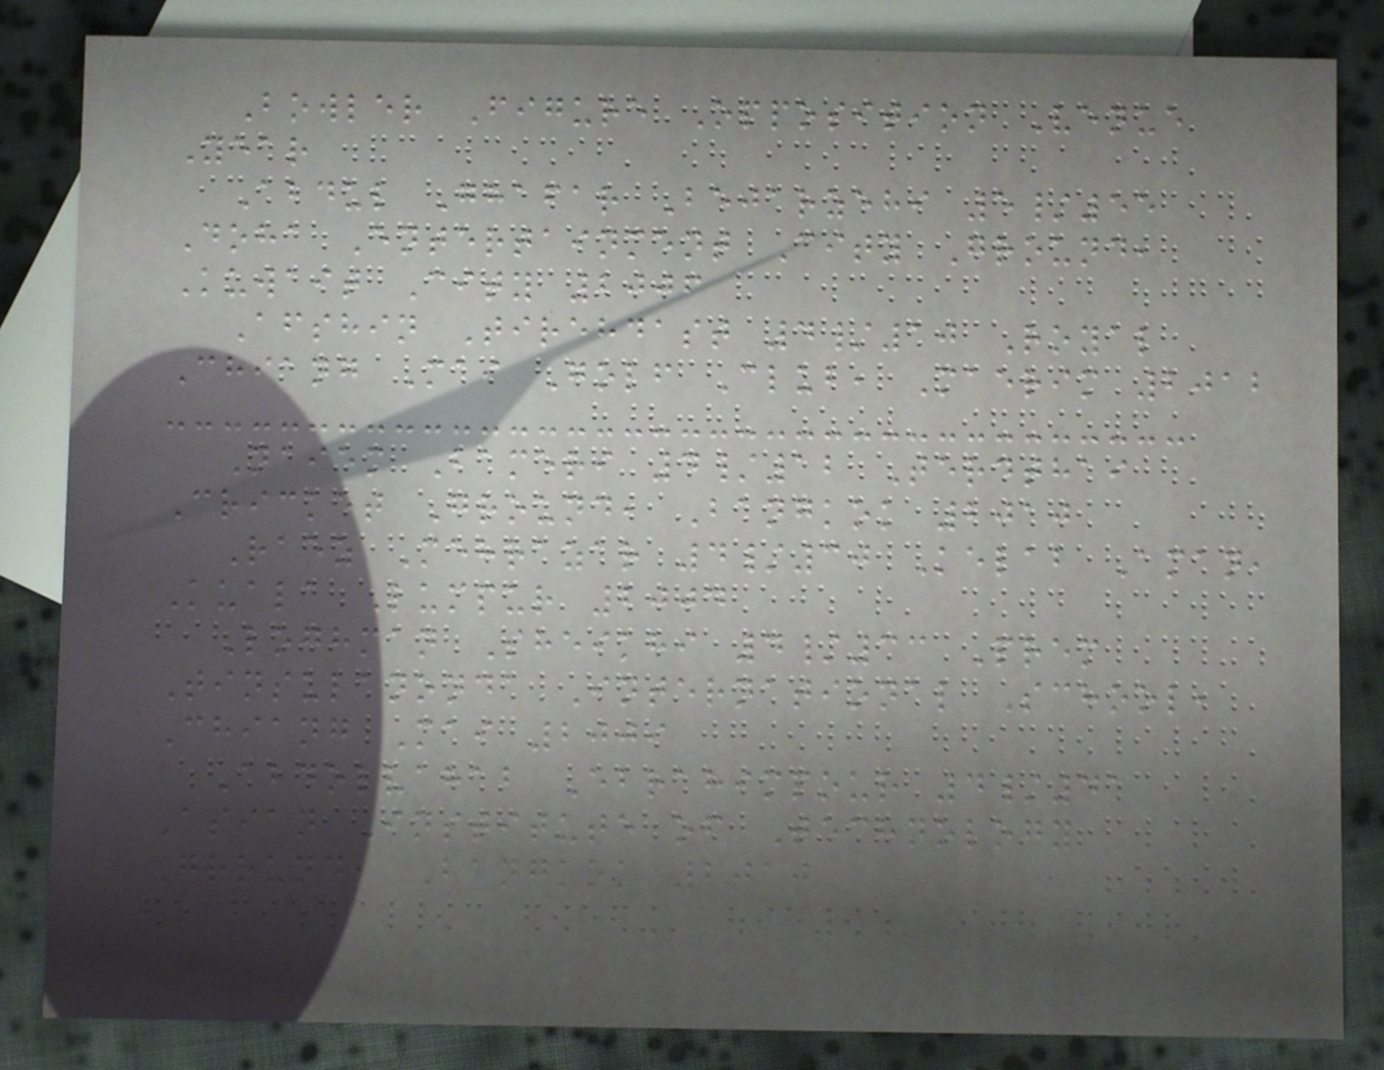Bowler Figure Opposition Venue
Year
Abdul Ghafar Bejarzehi 5/55
Doha Entertainment City Ground,
Kuwait City 2006
Afshin Tirehdast 4/10 Royal
Chiang Mai Golf Club, Maerim 2012
Naiem Bameri 4/12 Terdthai
Cricket Ground, Bangkok 2010
Raez Mehrazar 4/30 Kelab Aman,
Kuala Lumpur 2004
Loghman Sheikhi 4/33 Prem
Tinsulanonda International School,
Chiang Mai 2009
Abdolvahab Ebrahimpour 4/41
Asian Institute of Technology
Ground, Bangkok 2010
